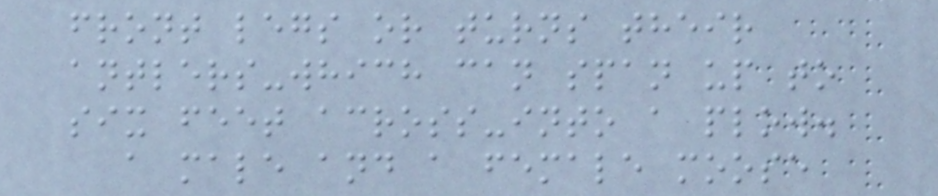front legs or turns their
antlers-which can span up to
six feet across-into a plow.
a male and a female moose
